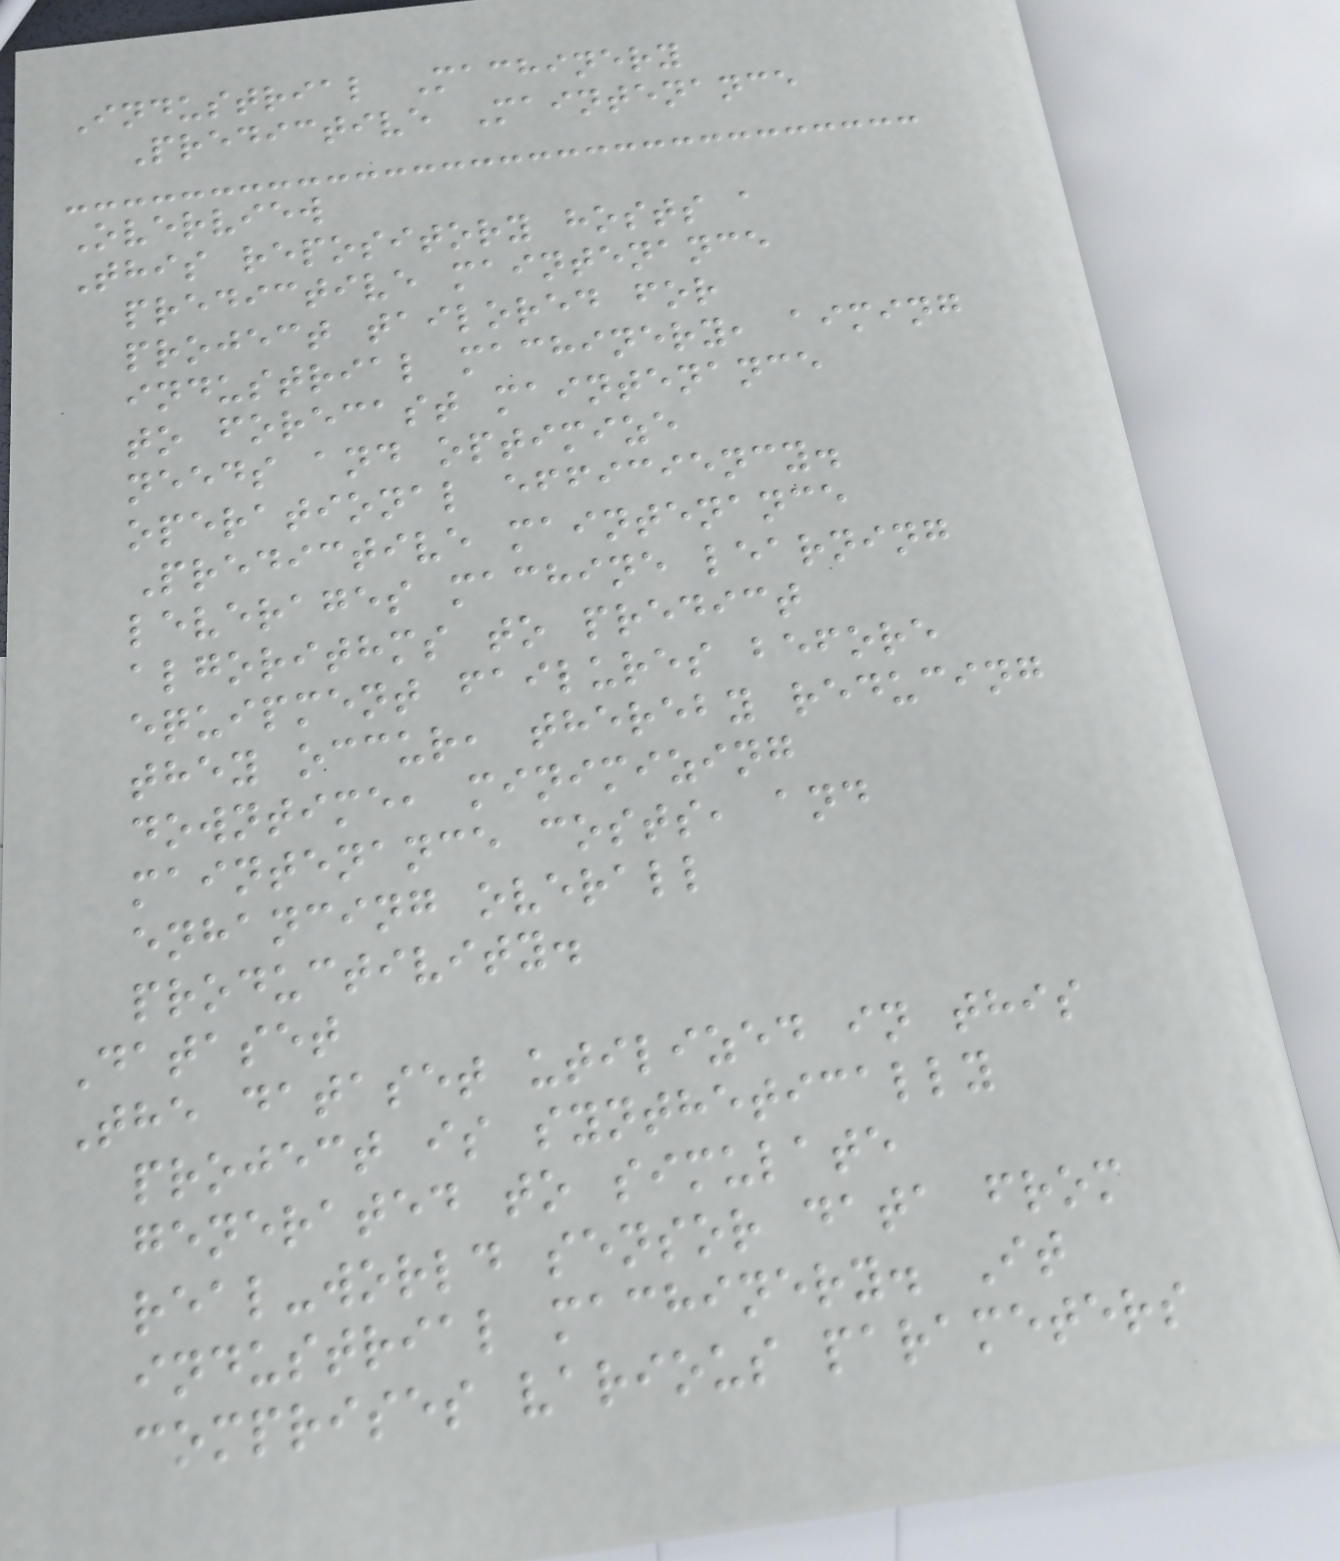Industrial Machinery
Predictive Maintenance
Overview
This repository hosts a
predictive maintenance
project tailored for
industrial machinery, aiming
to forecast maintenance
needs and optimize
operational efficiency.
Predictive maintenance
leverages machine learning
algorithms to predict
equipment failures before
they occur, thereby reducing
downtime, minimizing
maintenance costs, and
enhancing overall
productivity.
Dataset
The dataset utilized in this
project is synthetically
generated to simulate
real-world sensor data from
industrial machinery. It
comprises various parameters
